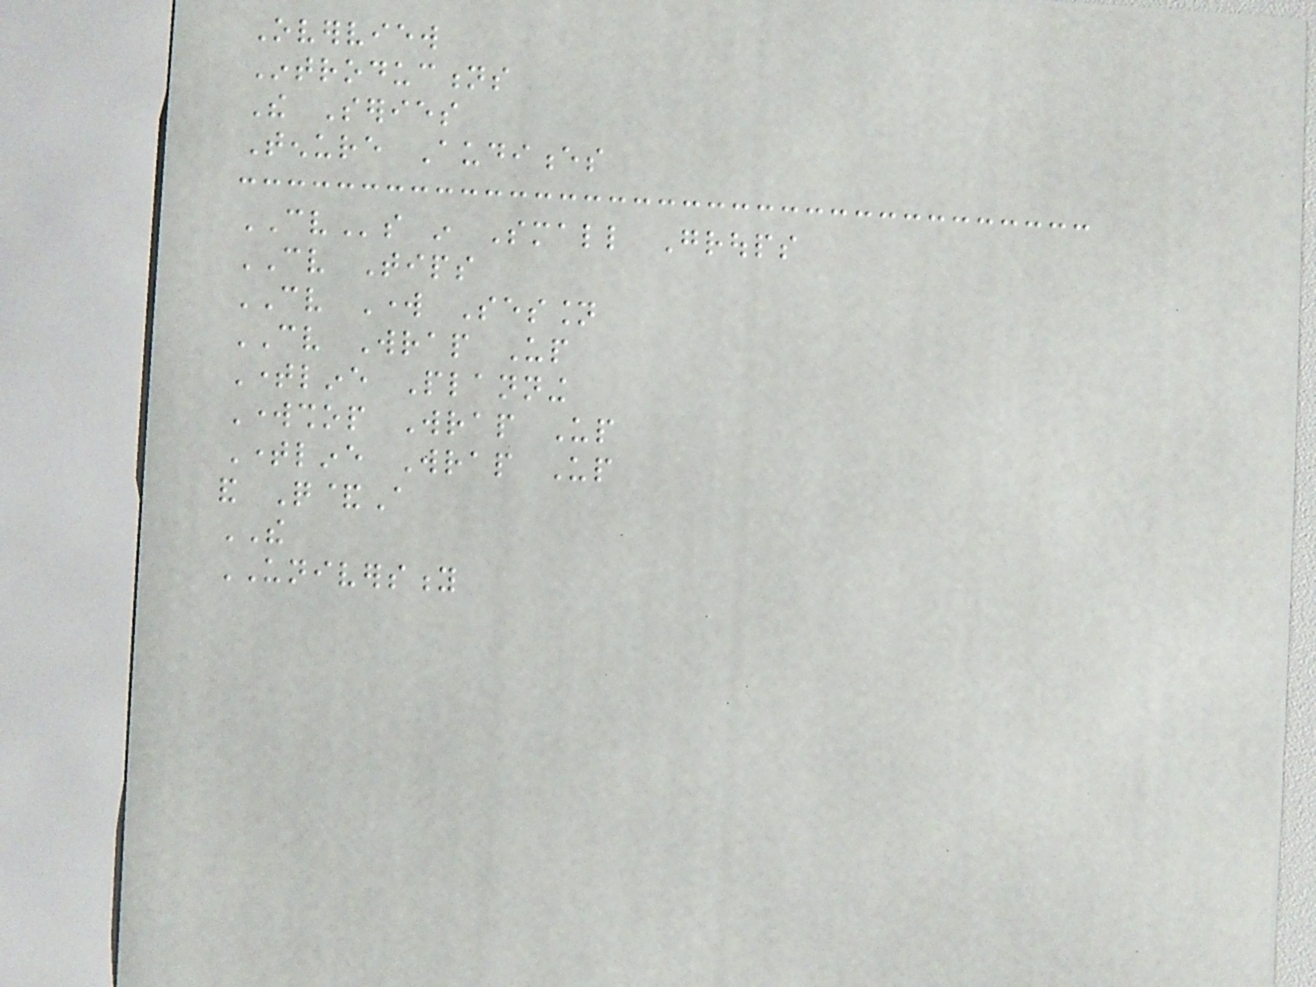Overview
Introductions
The Series
Tenure Audiences
CVs in Small Groups
CV Tips
CV Work Session
CV Wrap Up
Timeline Planning
Workshop Wrap Up
Timeline Wrap Up
and Q&A
THE
UNIVERSITY
